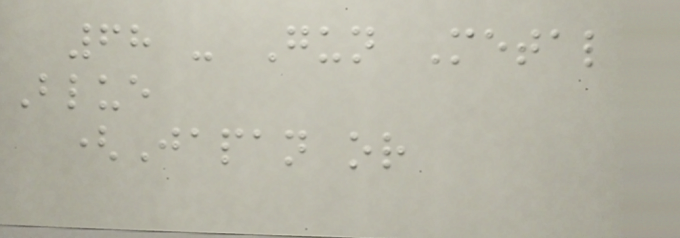68 - Gun Metal
Blue
(Japan or
